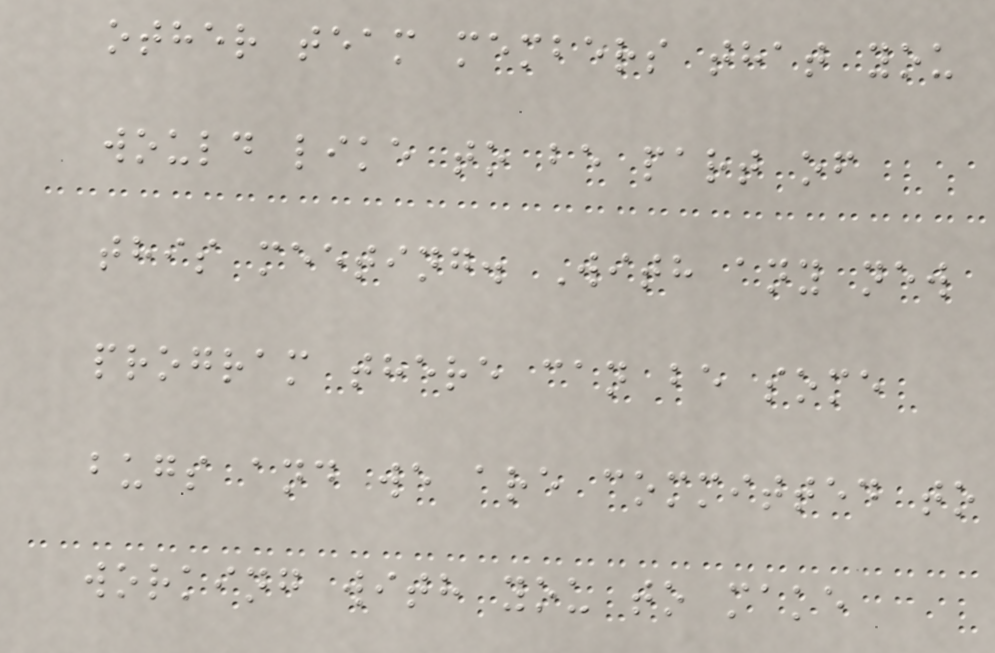other team members that you
would like to be part of
this meeting. With any new
program there can be some
bugs and we are committed to
working with you to make
